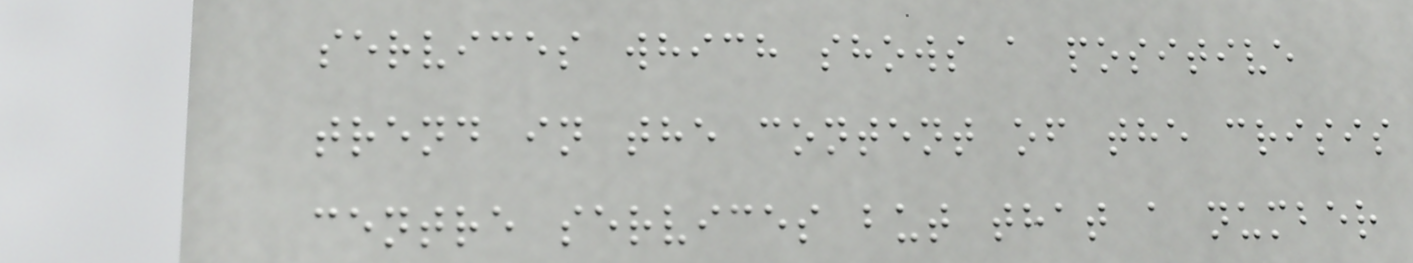services which shows a positive
trend in the content of the crisis
centre services but that a number
